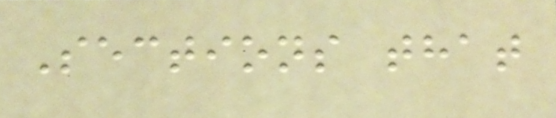Sections that
